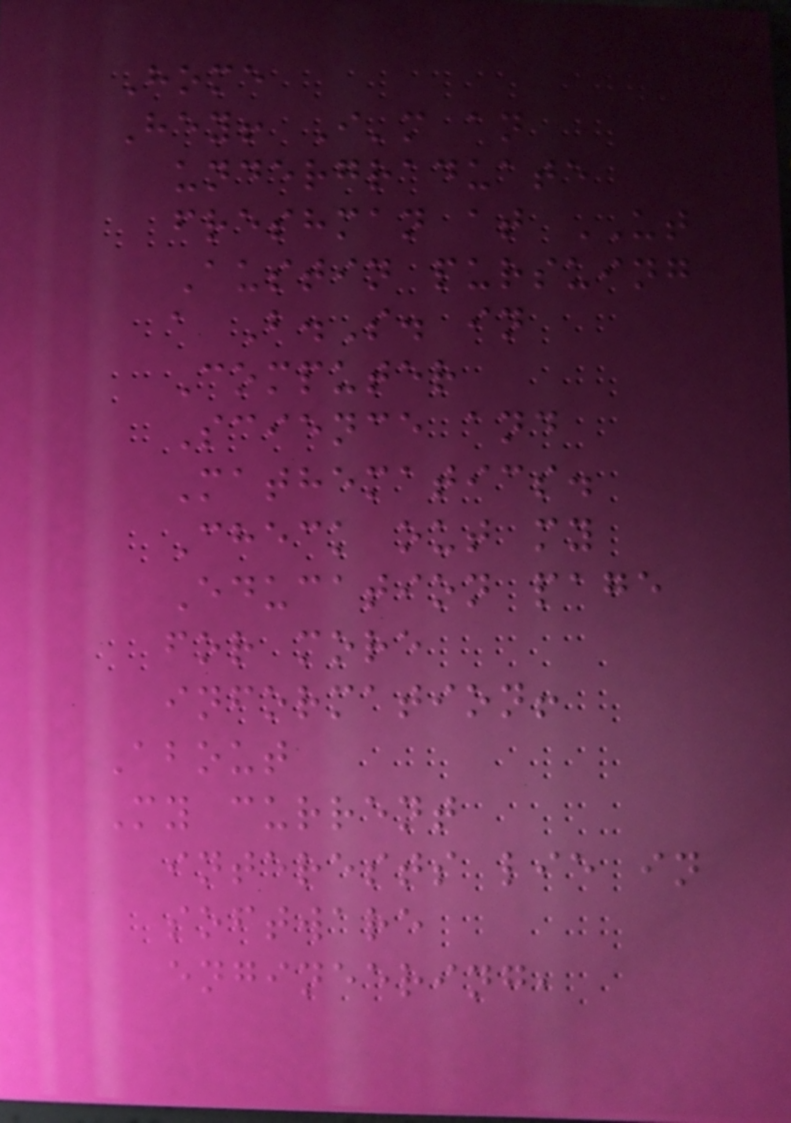Home
Hey! I'm an
undergraduate
freshman at UT
Austin pursuing
a B.S. in
Computer
Science and
Mathematics.
Check out my
Education page
for more
information!
About
My current
interests lie in
software
engineering,
